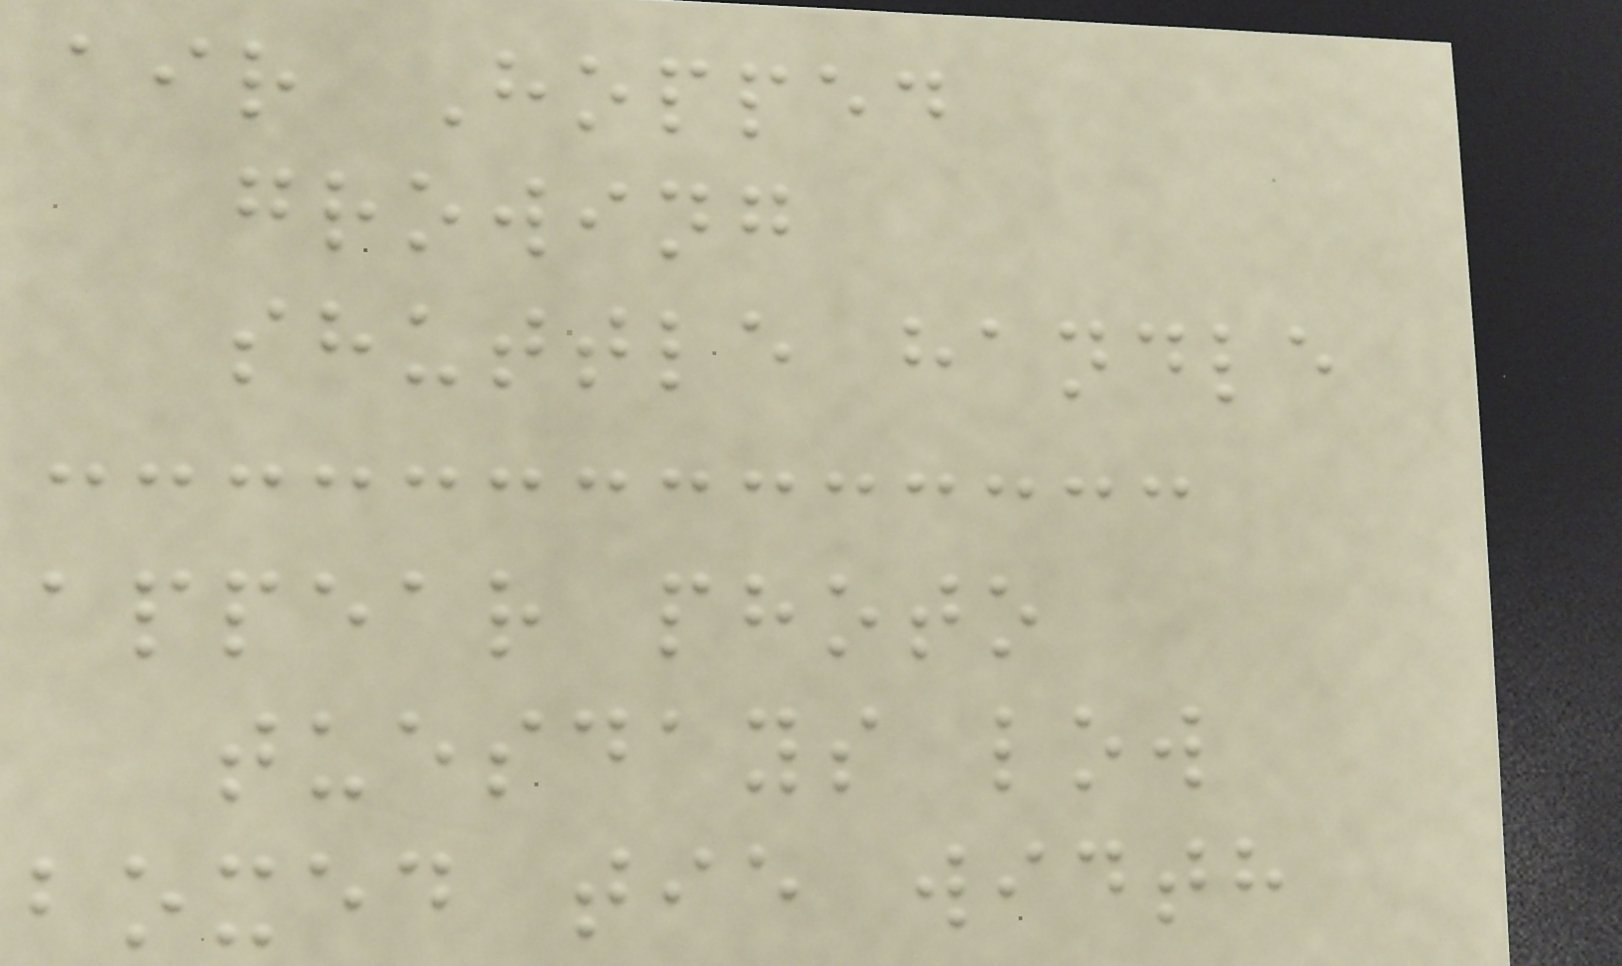air Hopped
growing
shuttle handle
appear photo
tuesdays low
boxed tie width
